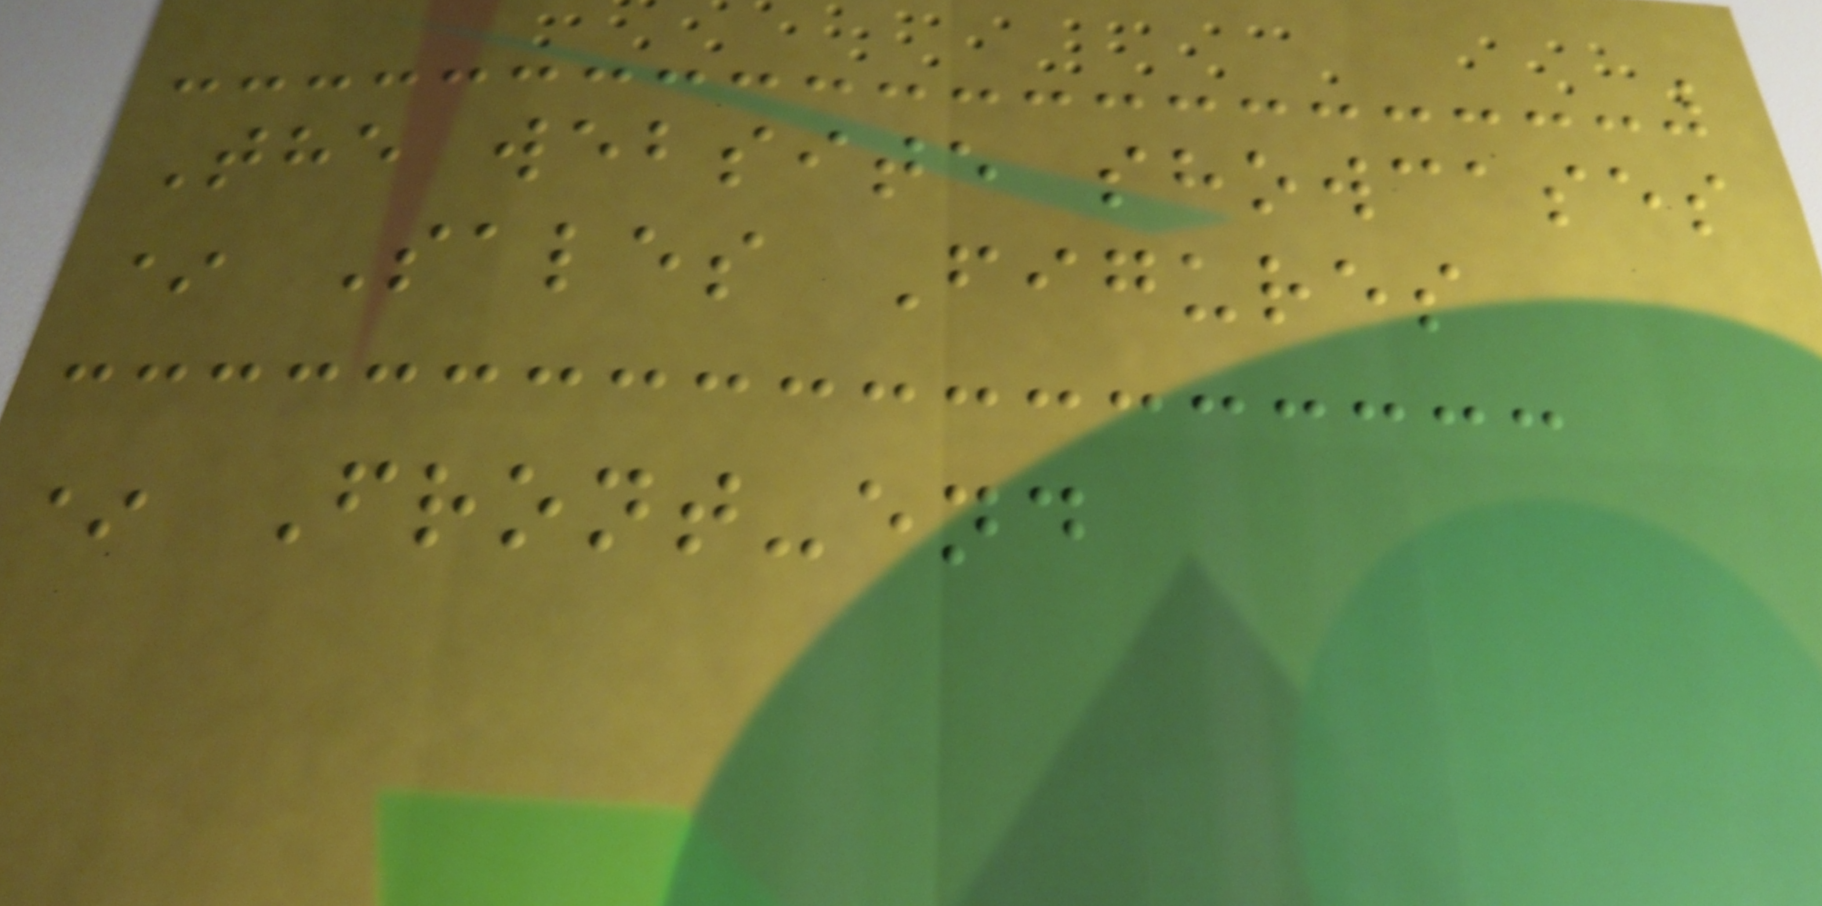The website showcases
* Sales Figures
* Front-end
